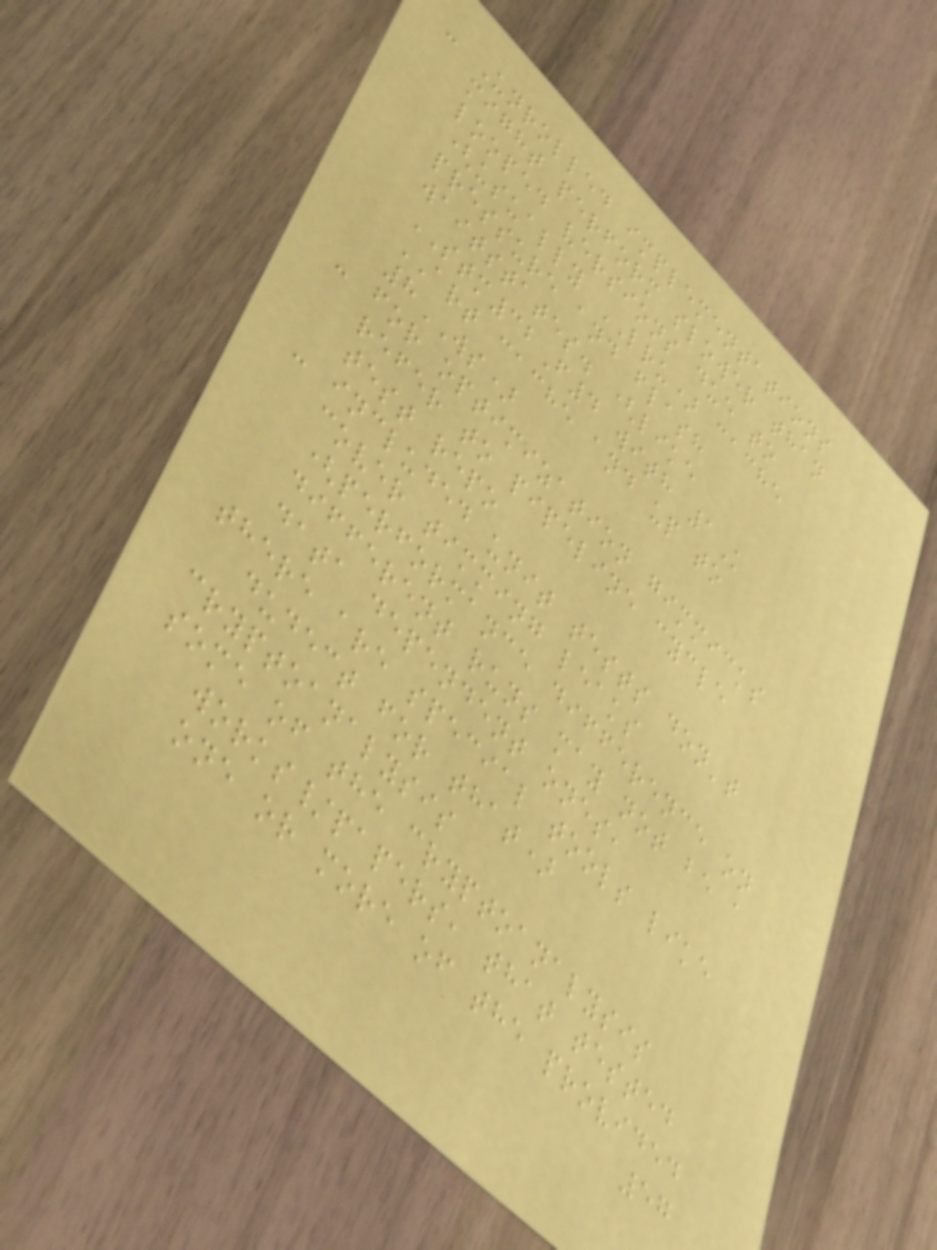- Unrolled implementations
might perform slower than
looped versions due to
(usually LRU) cache
pressure and flash
waitstates. (like
STM32F4 with 1K
ART cache and up to
8WS)
- for optimization gimmicks
refer to pipeline cycle
test repo
- included unit tests don't
cover timming leaks
(performance difference on
different runs may not be a
data dependent ones,
there are special tools like
dudect for that)
cryptoanalysis
some of the cryptoanalysis
works/papers, that tested
one or more of the provided
57
